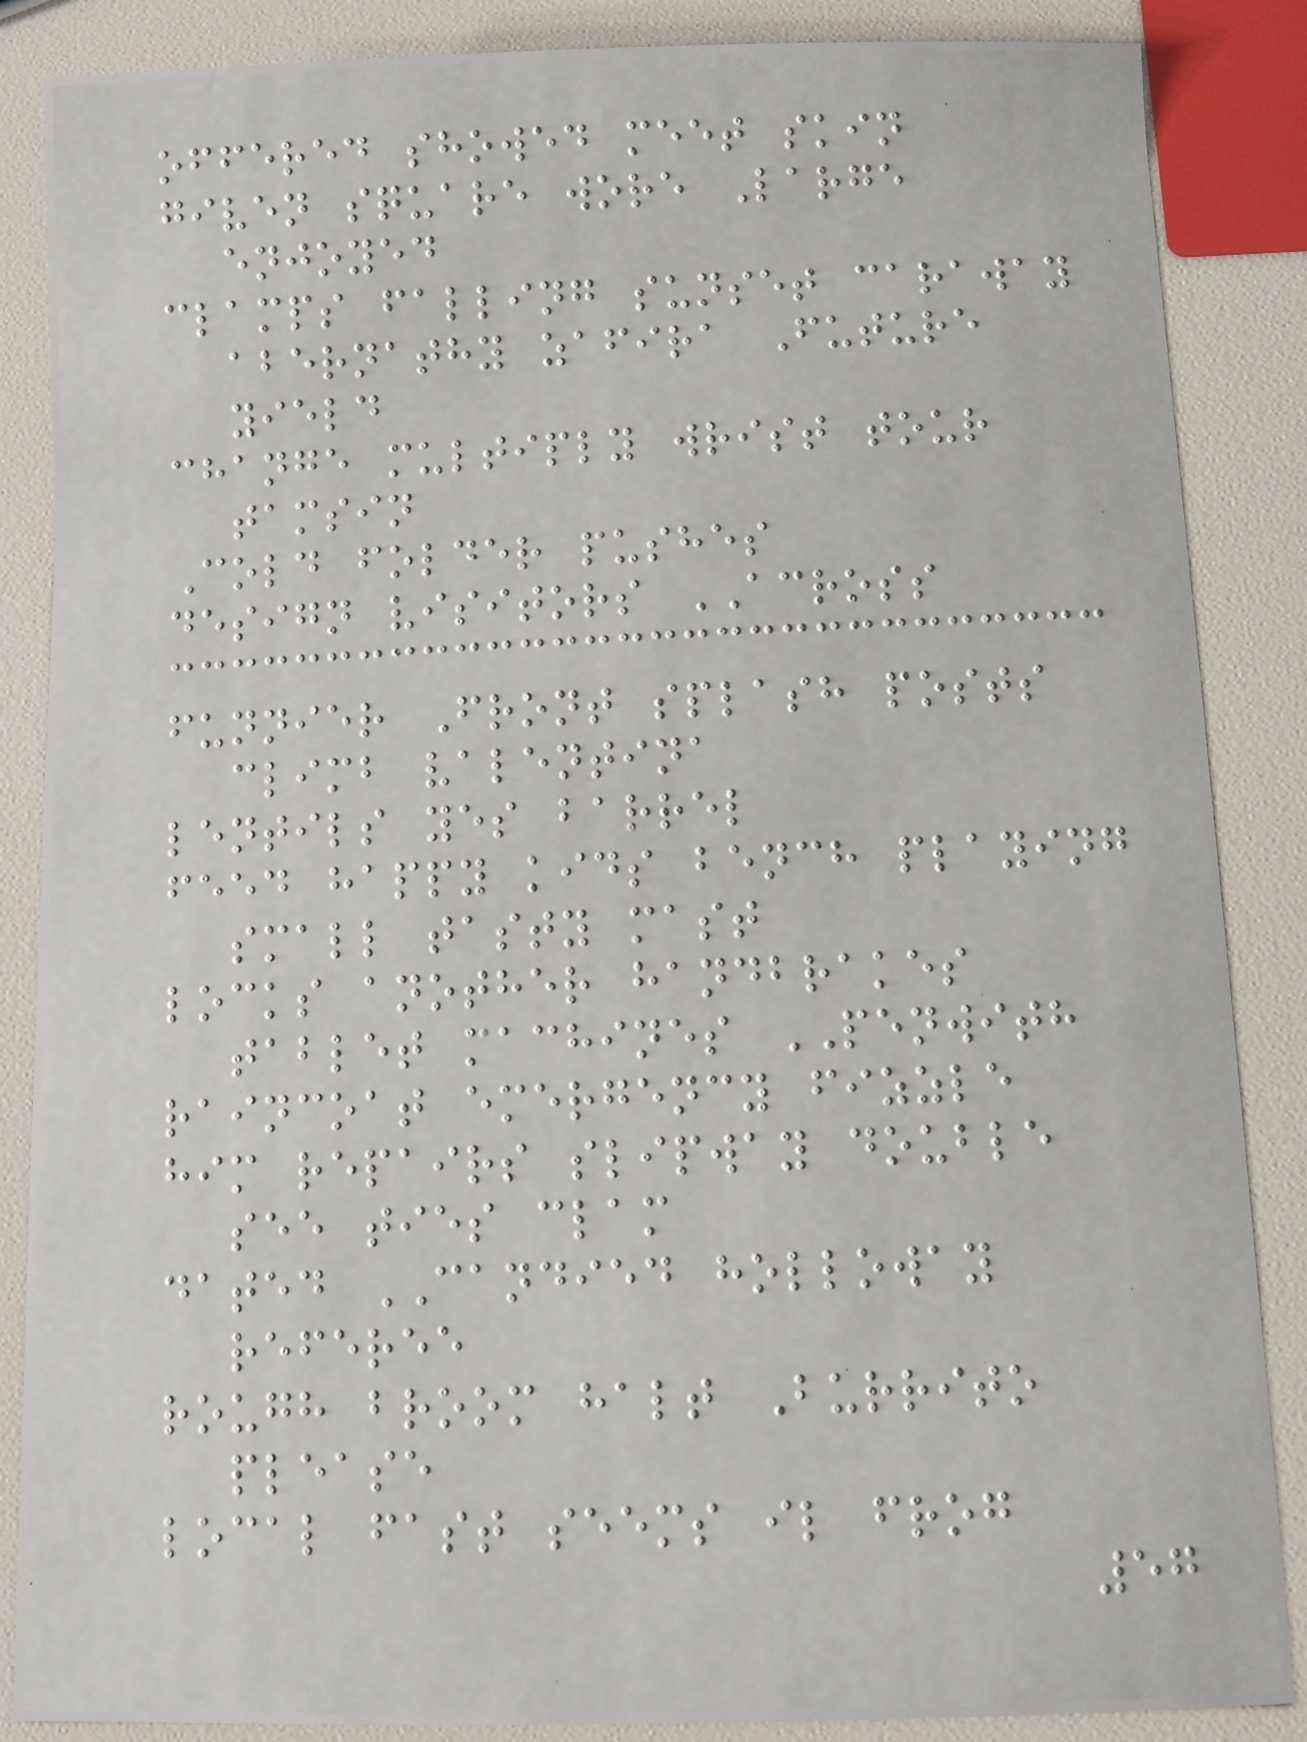offered showed meet skin
given square wore Large
enjoyed
clamps falling sunset caraway
abernathy zafira Future
yield
change multiply wrist tour
tamsin
Cold folder pushes
design visitors ACROSS
funnier Front splash posts
climb valentina
lentils yes barrel
feed happy kids bench playing
small tasty mast
locks another handbrakes
tablet machines PENWITH
raincoat emergency fizzle
him repairs slipway double
see ties clam
dated CANDIED holloway
referee
rough broom halt Burrito
please
local fast seems il frog
57
